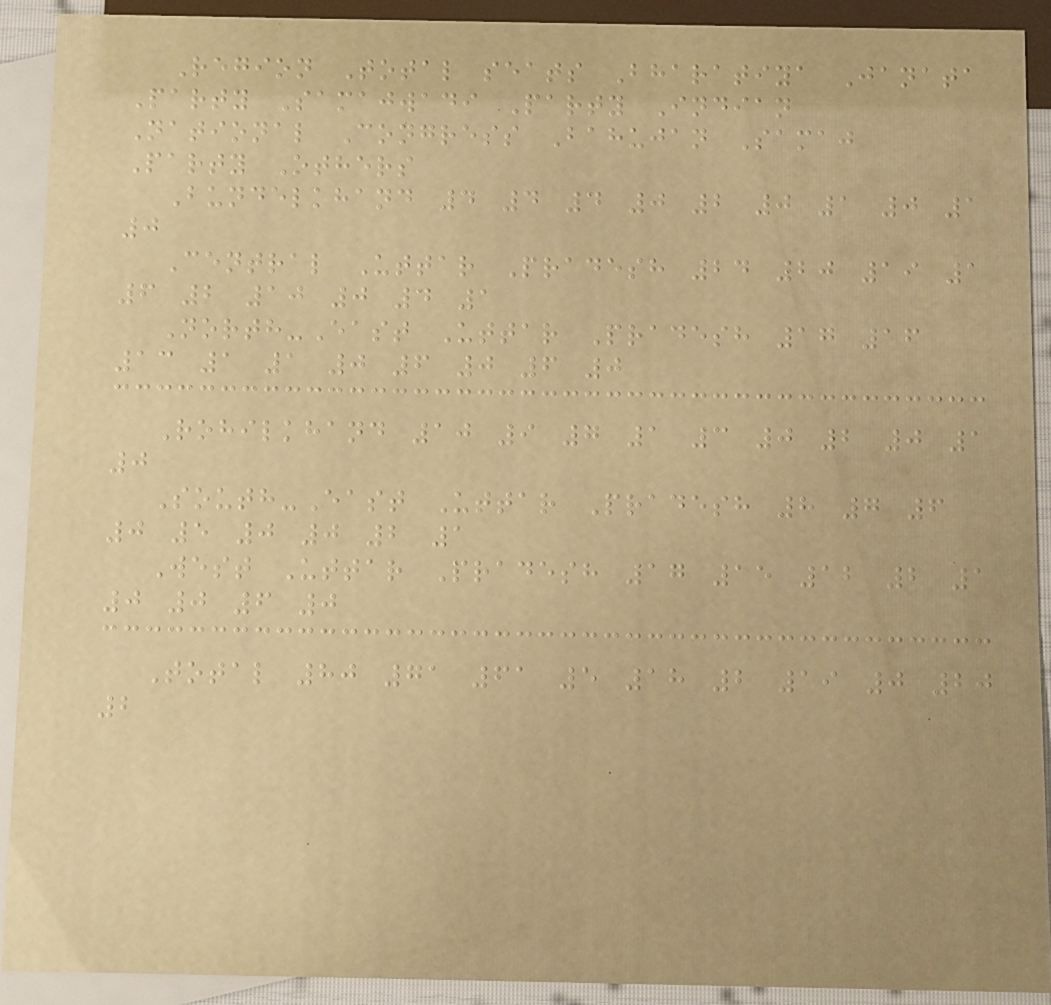Region Total seats Bharatiya Janata
Party Samajwadi Party Indian
National Congress Bahujan Samaj
Party Others
Bundelkhand 4 4 4 0 2 0 1 0 1
0
Central Uttar Pradesh 24 20 19 1
6 2 10 0 4 1
North-East Uttar Pradesh 17 16
13 1 1 0 6 0 6 0
Rohilkhand 10 9 7 1 3 0 2 0 1
0
South-East Uttar Pradesh 8 7 6
0 5 0 0 2 1
West Uttar Pradesh 17 15 12 2 1
0 0 6 0
Total 80 71 61 5 18 2 19 0 20
2
